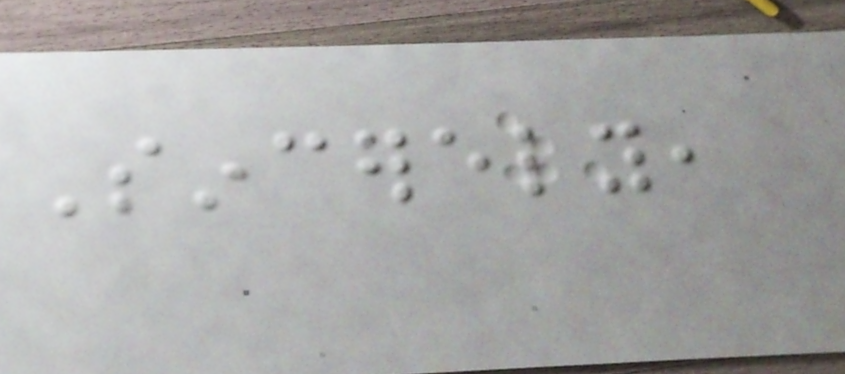Sincerely,
